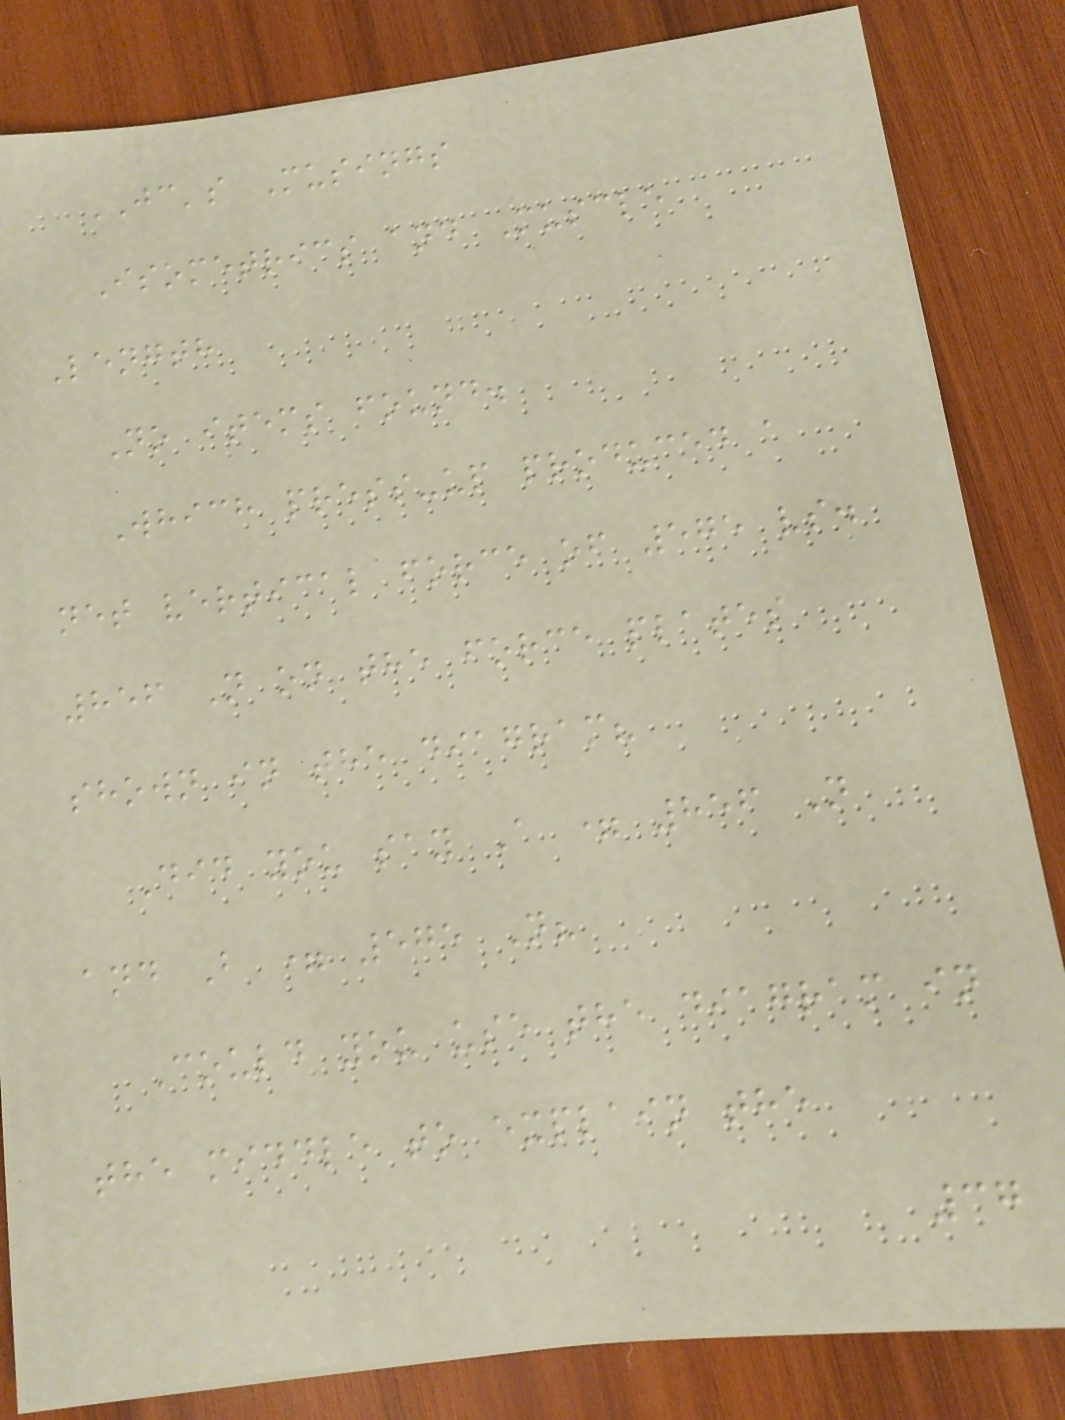JC's Musings
Isometrics and Muscle
Length
No items found.
Which press-up produced a
net vertical force of 575 vs.
856 N on the force plates
shown in the diagram?
Did you say A = 856 N
and B = 575 N?
Could you use the diagram in
the middle to explain the
37
